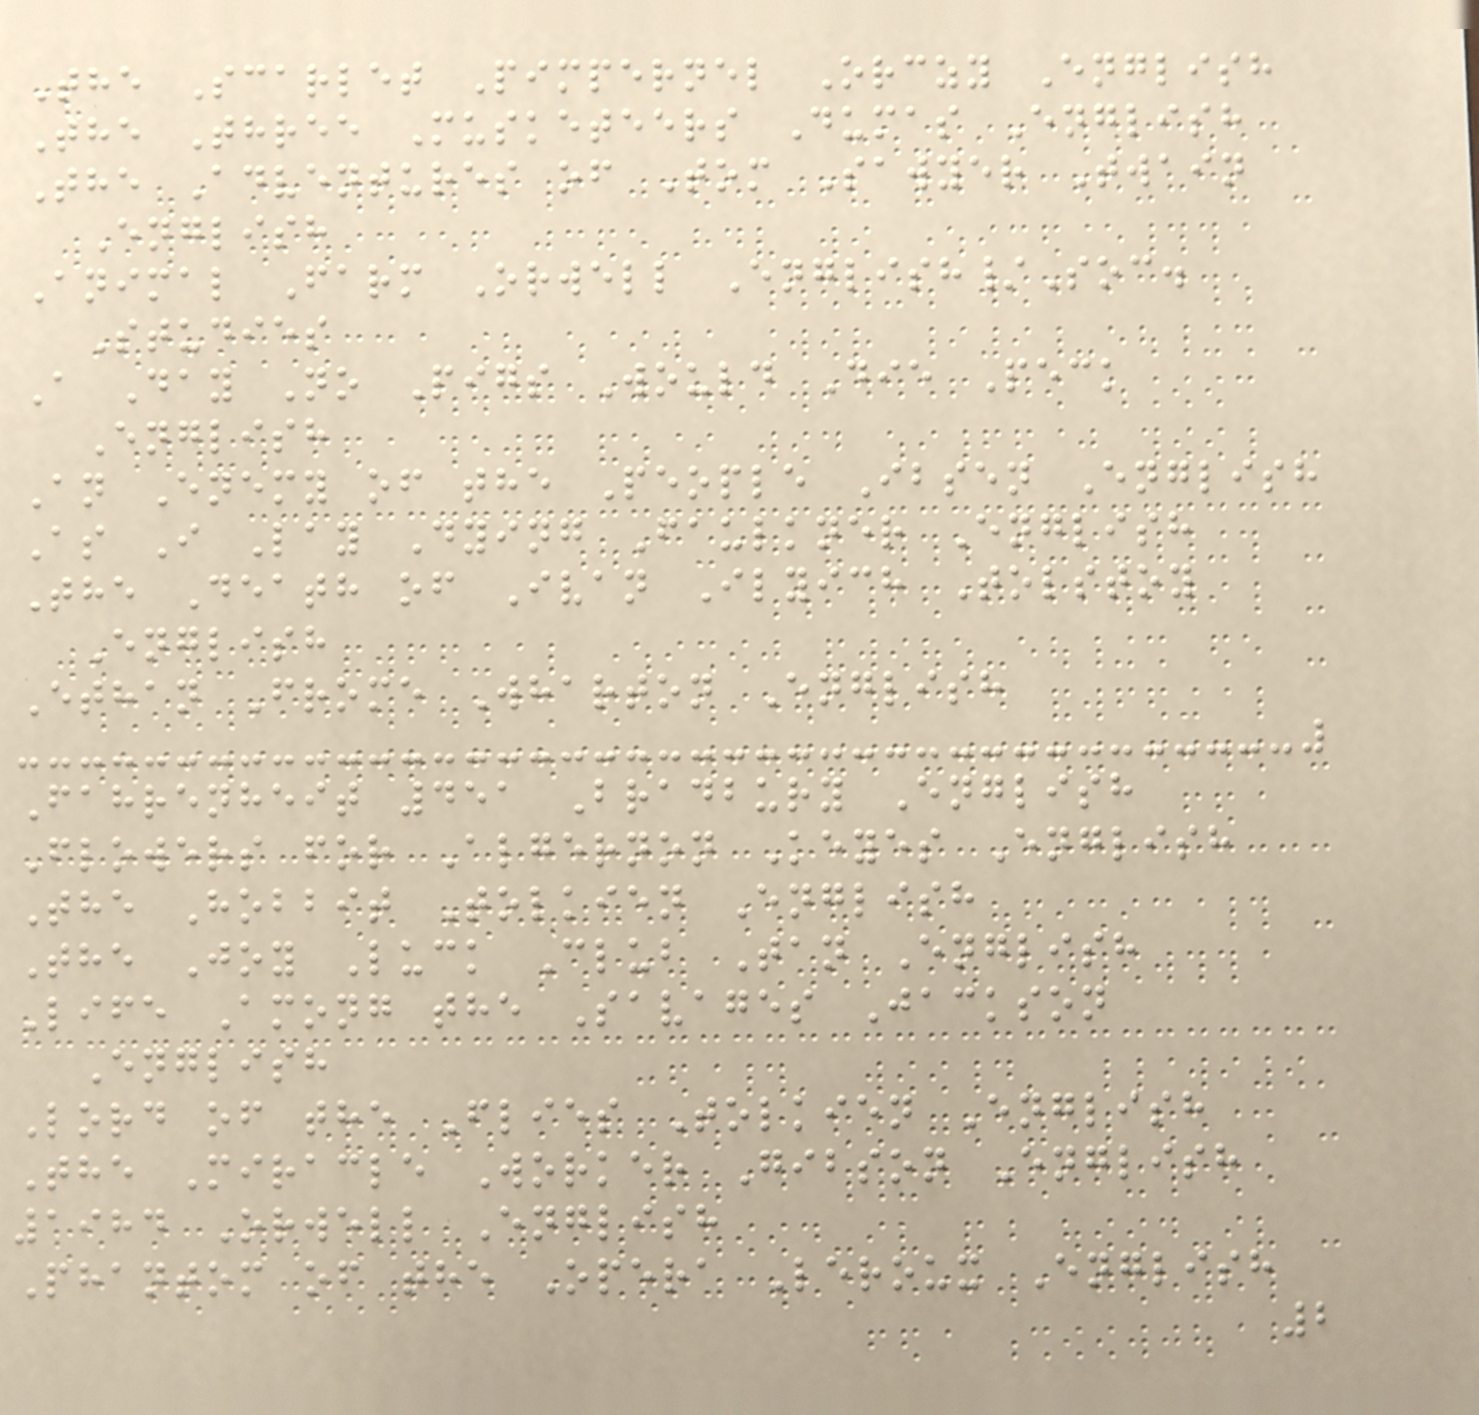The Scarlet Pimpernel Orczy English
The Three Musketeers Dumas English
The Adventures of Tom Sawyer Twain
English
Animal Farm Orwell English/Soc.
Studies
A Day No Pigs Would Die Peck
English
An Enemy of the People Ibsen English
As I Lay Dying Faulkner English
The Death of Ivan Ilyich Tolstoy
English
Ethan Frome Wharton English
Fahrenheit 451 Bradbury English
Flowers for Algernon Keyes English
The Hobbit Tolkien English
The Joy Luck Club Tan English
Life Among the Savages Jackson
English
Lord of the Flies Tolkien English
The Miracle Worker Gibson English
1984 Orwell English
Phantom of the Opera Leroux English
2
